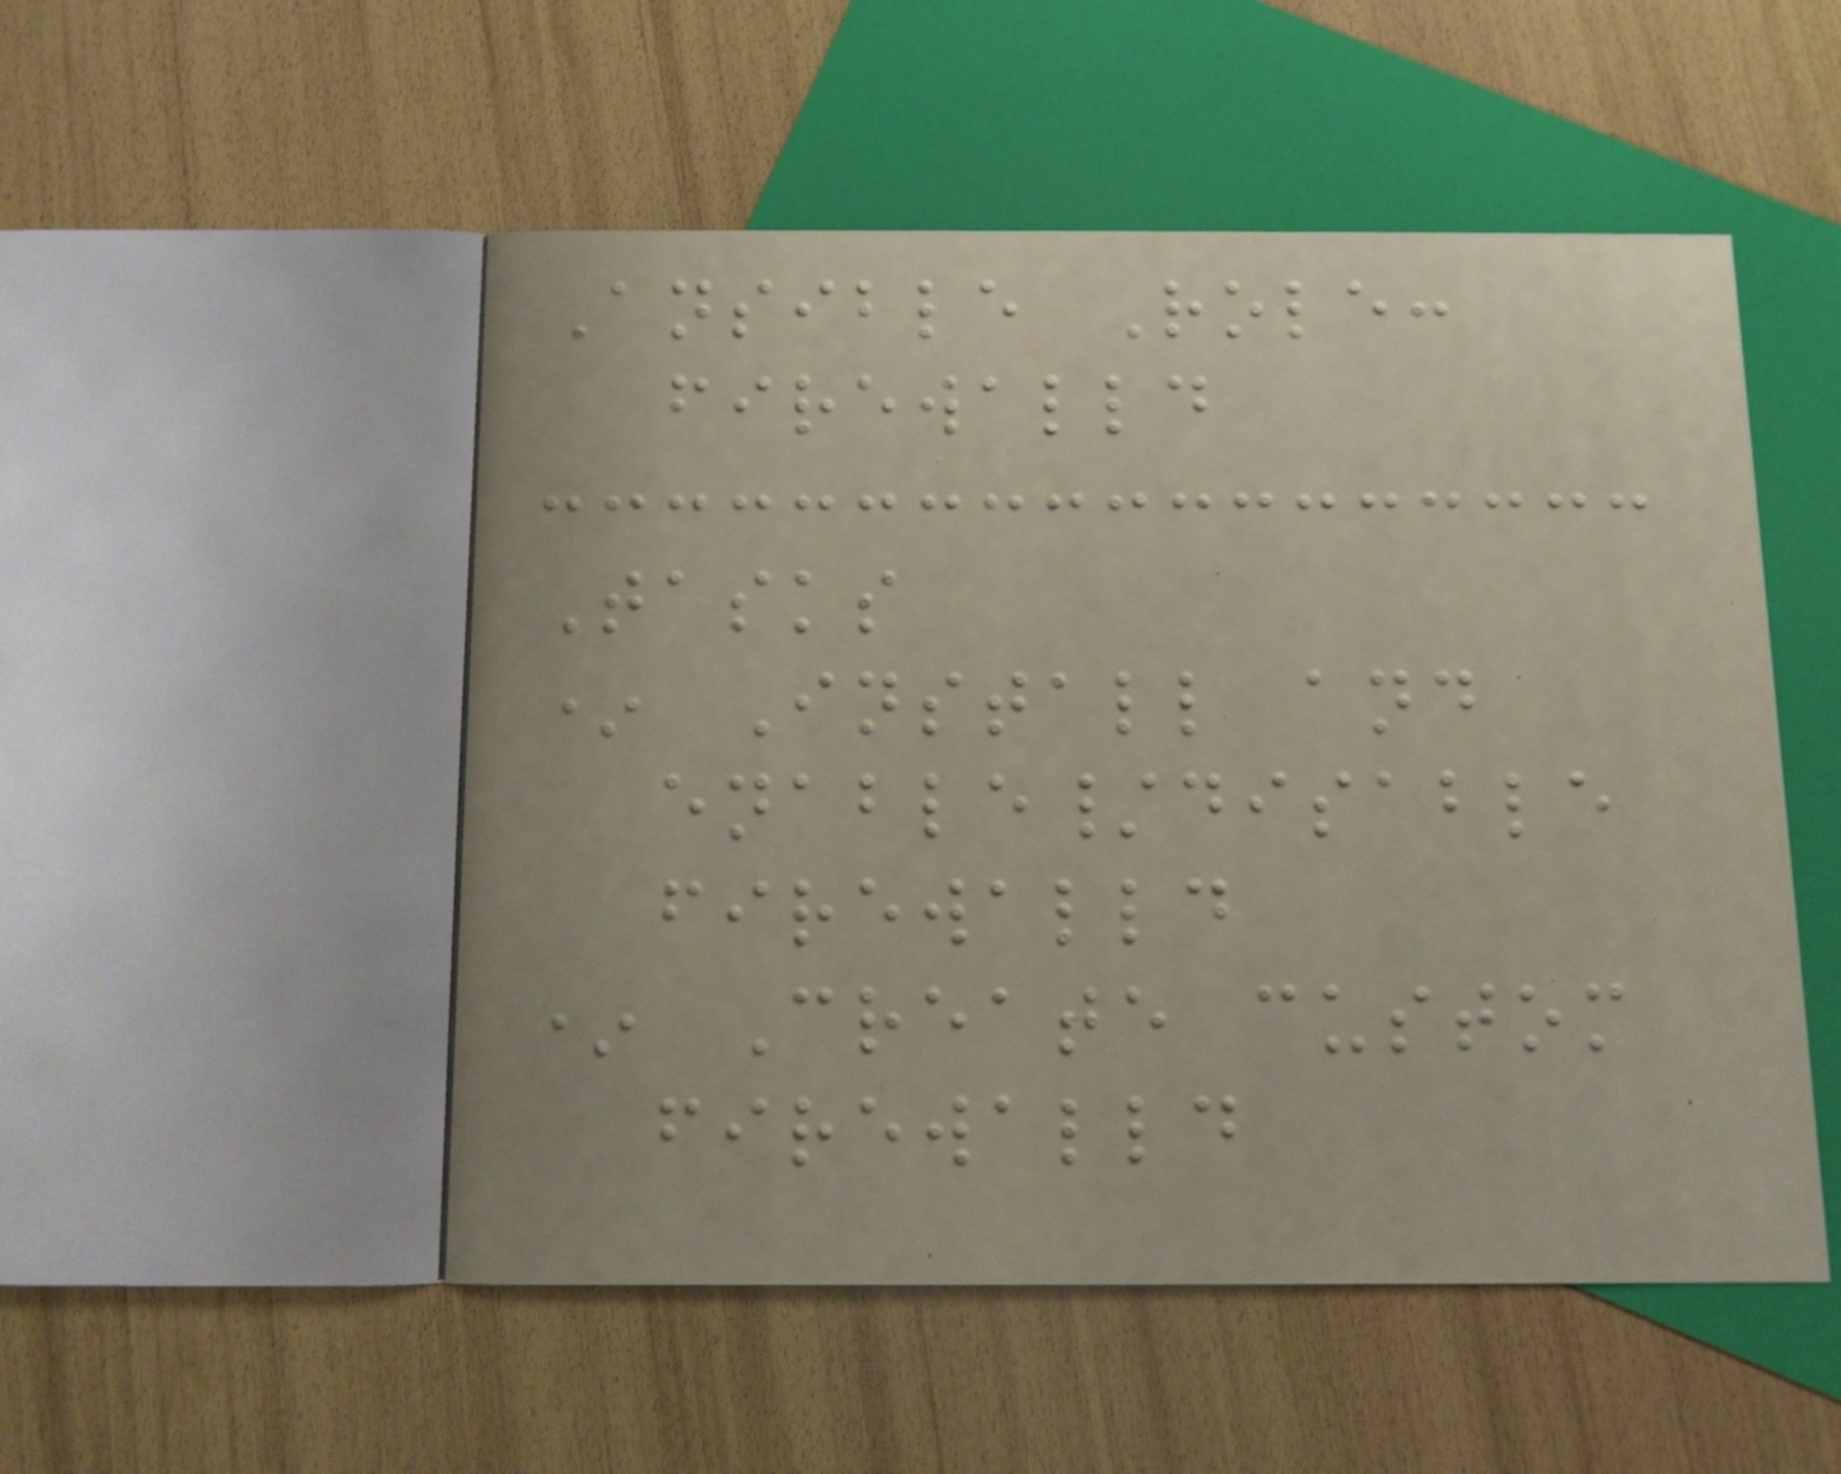Ansible Role:
firewalld
Tasks
* Install and
enable/disable
firewalld
* Create custom
firewalld
